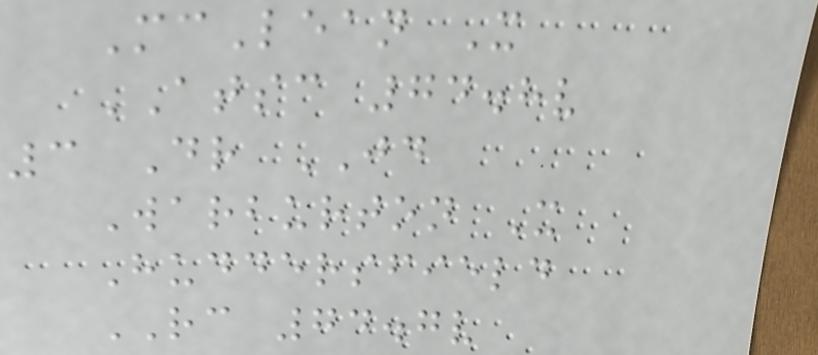McLean X
ATSC 74.8v
3 Dr JD
Warburton X
Huddersfield
RC 74.7v
